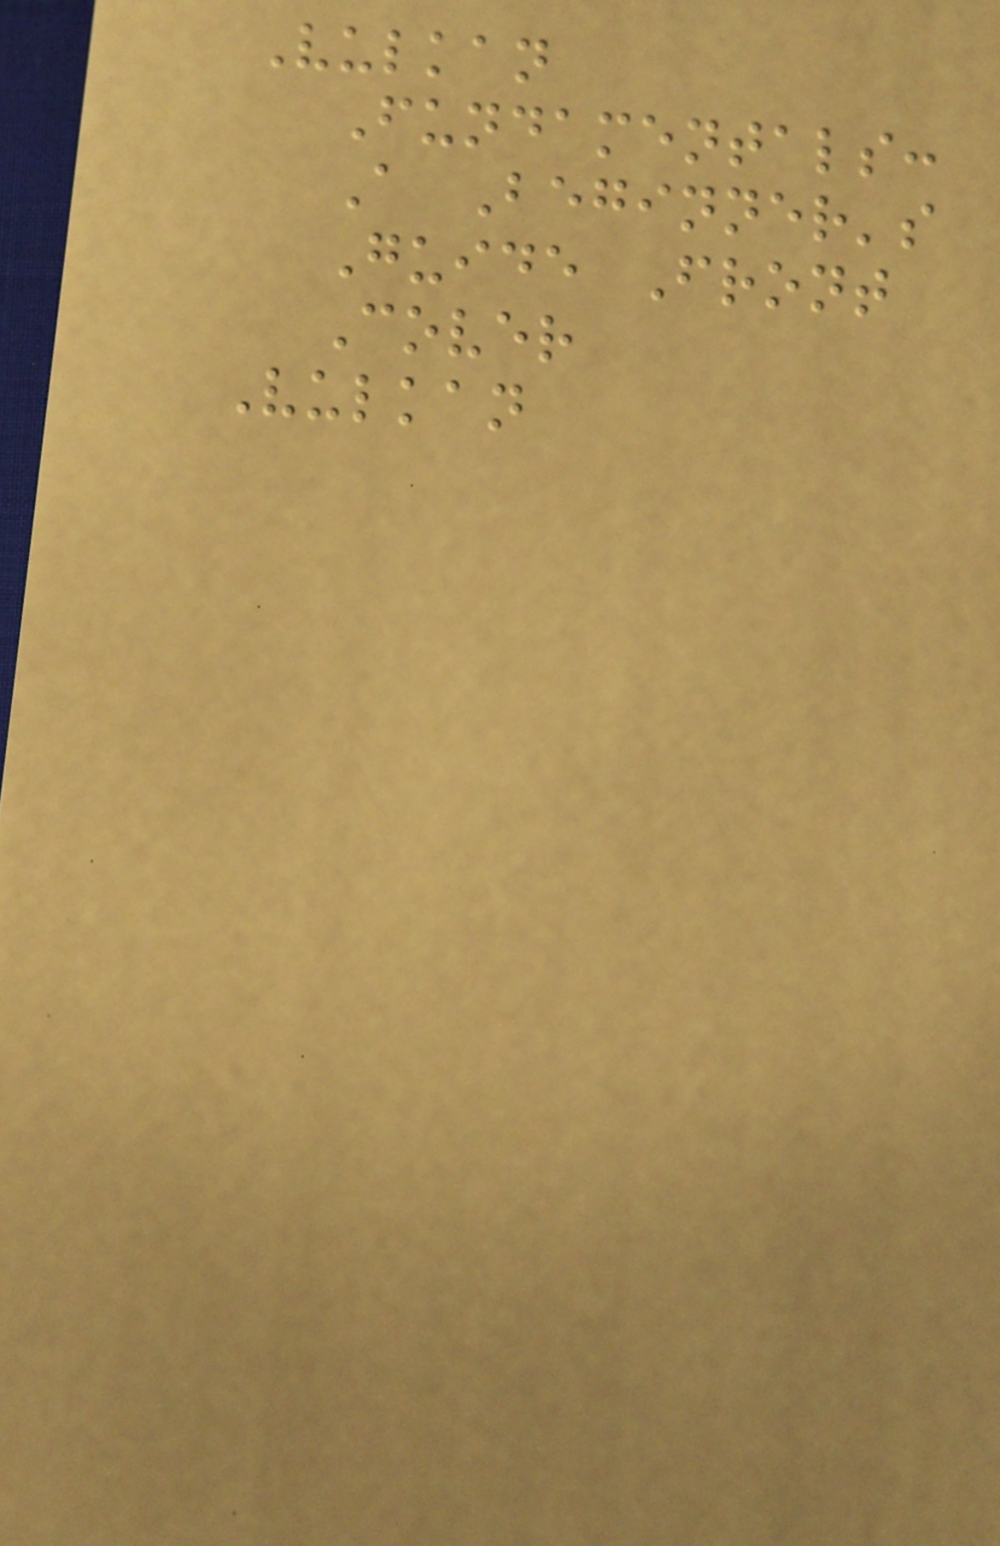Vulkan
Fundamentals:
A Beginner's
Guide Front
Cover
Vulkan
